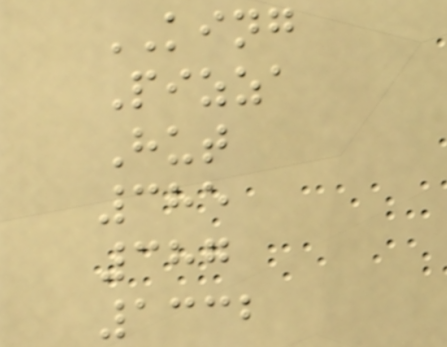KING
Pizza
Hut
385
387
1332
